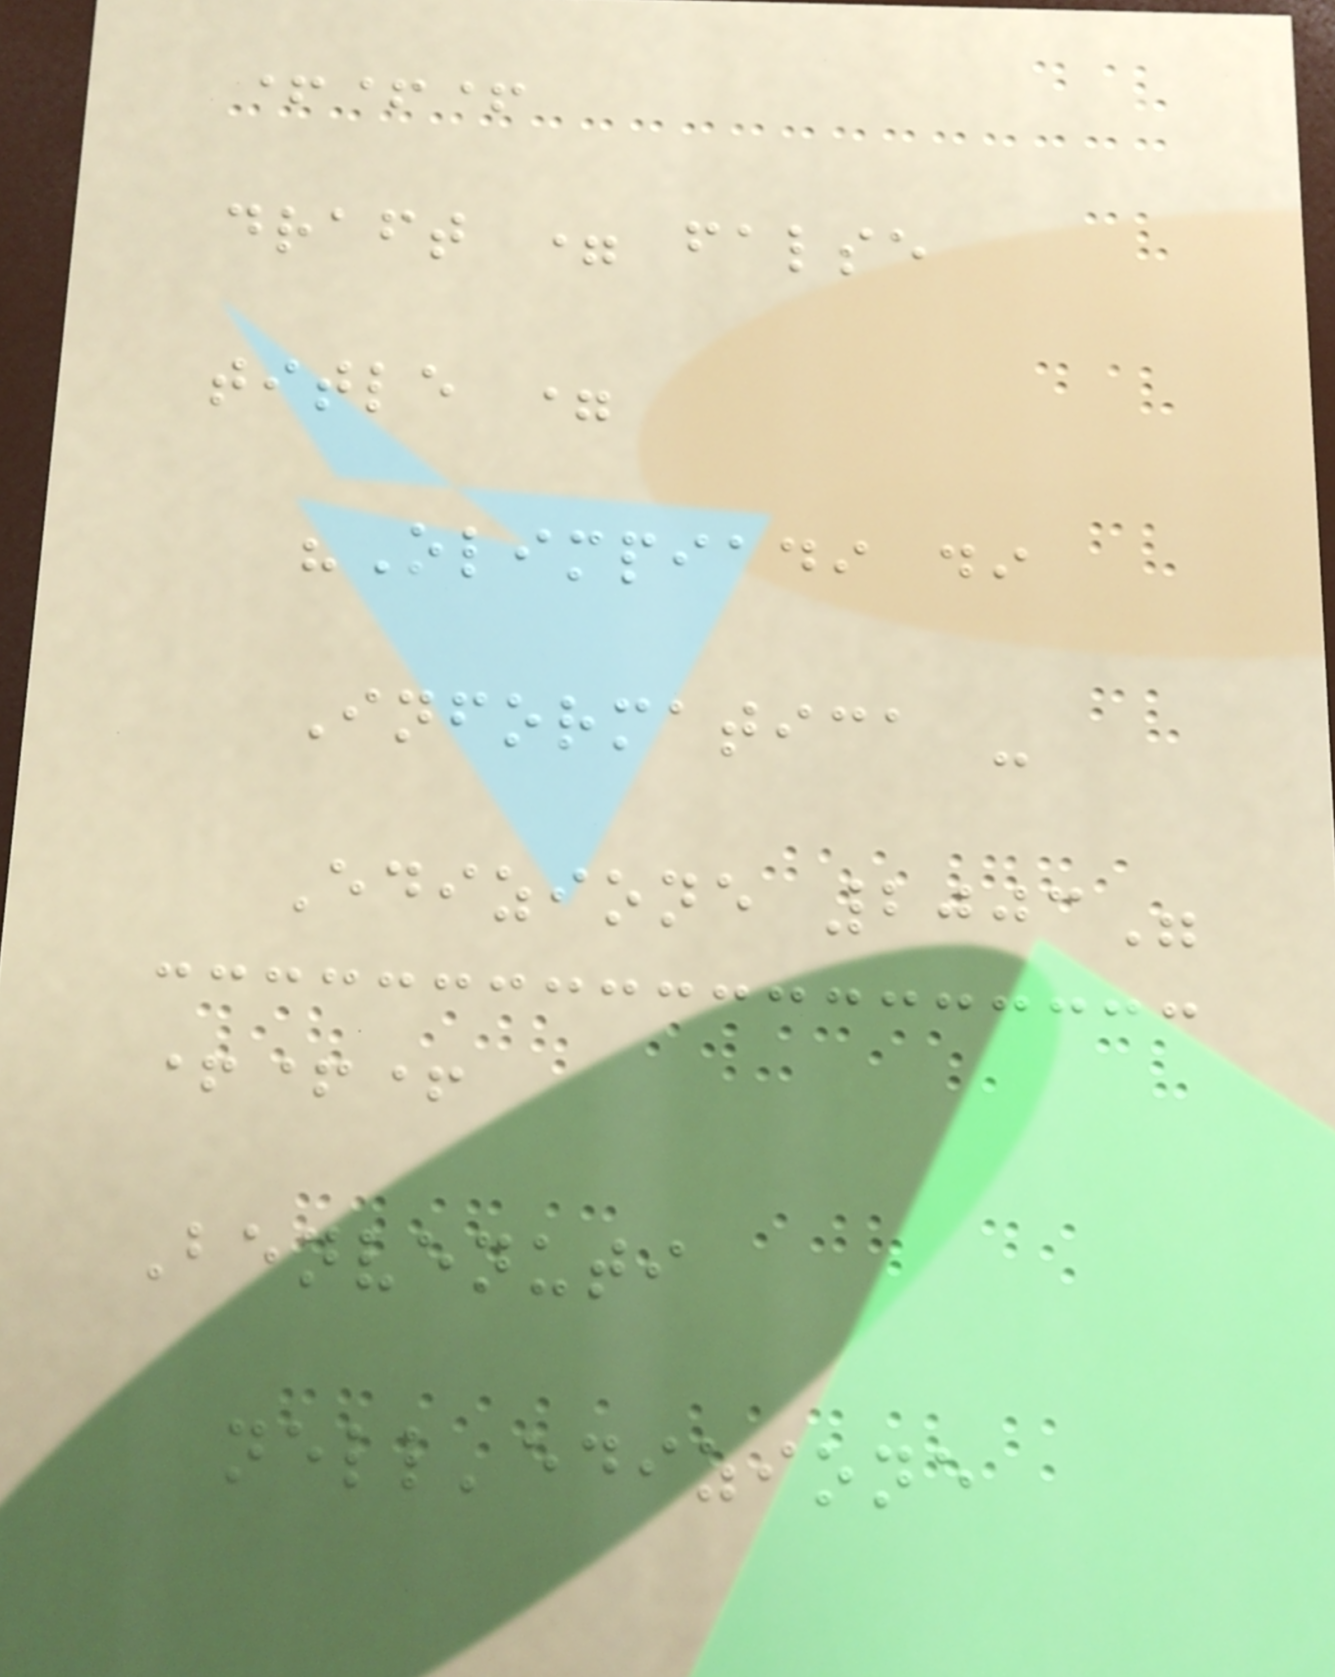+++
draft = false
title =
"Olimpiadi di
Informatica -
Edizione 2003"
+++
Benvenuti
nell'edizione
